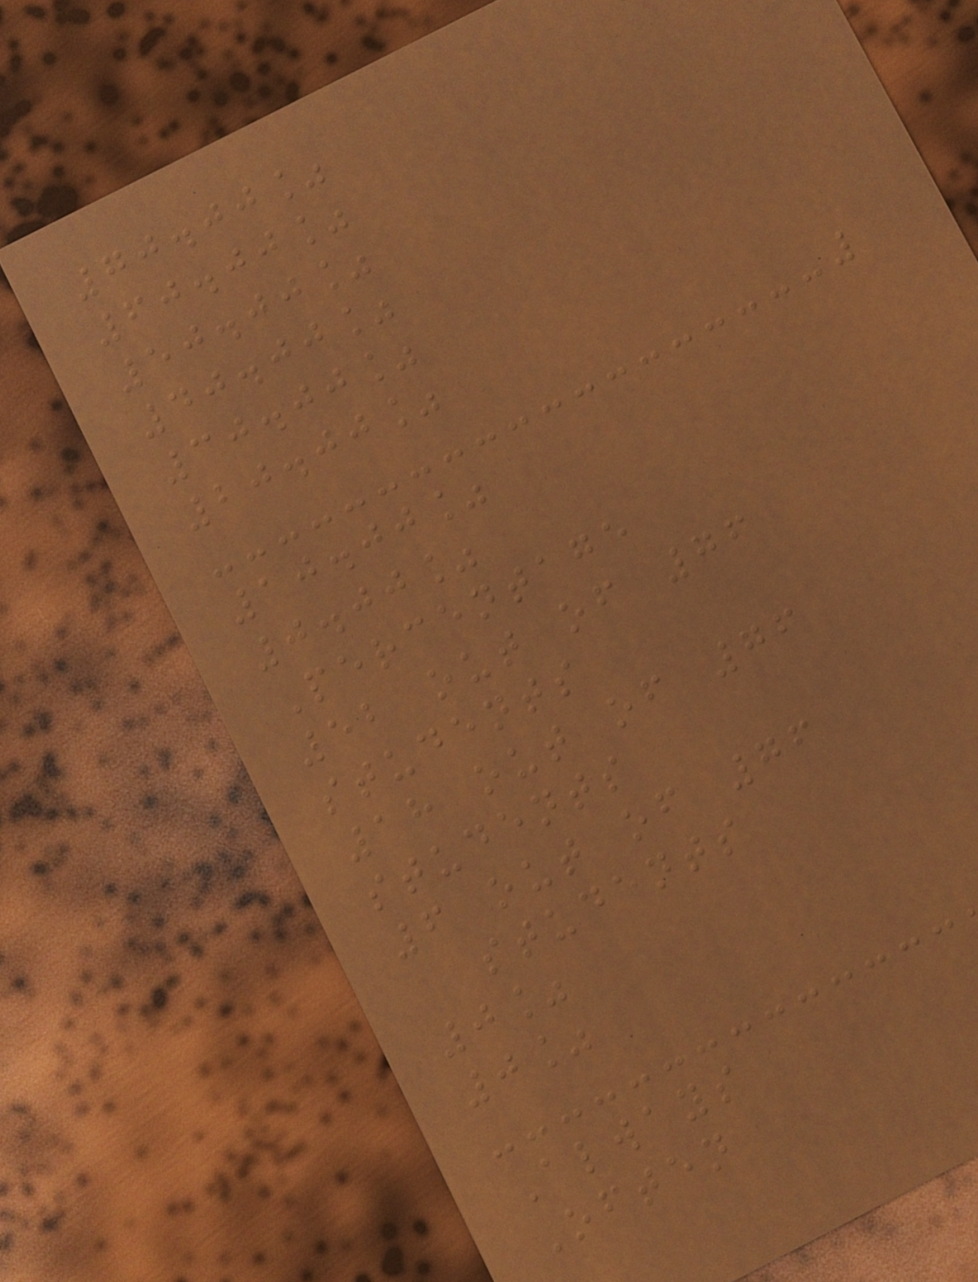70.00%
60.00%
50.00%
40.00%
30.00%
20.00%
10.00%
0.00%
Percentage
52 out of 76
students
18 out of 76
students
6 out of 76
students
0%
0%
Always
Often
